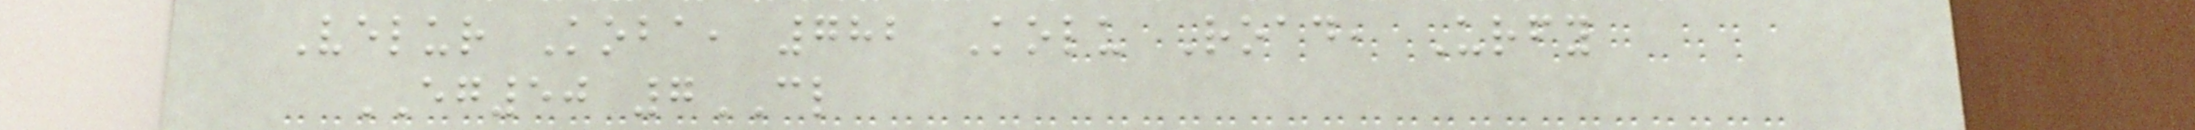Velur Koba, 782 Kolu Road, Urfy
EG50 7CL
